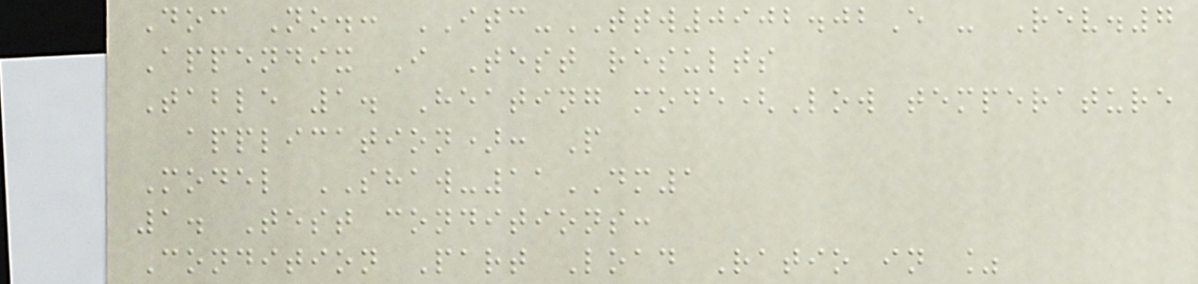Doc No.: ITC-TTW0902.02E - Rev.7
Appendix I Test results
Table 1. Heating mode(Low temperature
application): P
Model SHAW-11DM1
1. Test conditions:
Condition Part Load Ratio in %
